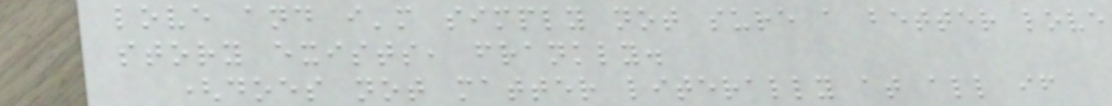love and i'm simply not sure a better love
story exists, frankly.
(does not matter literally at all if
